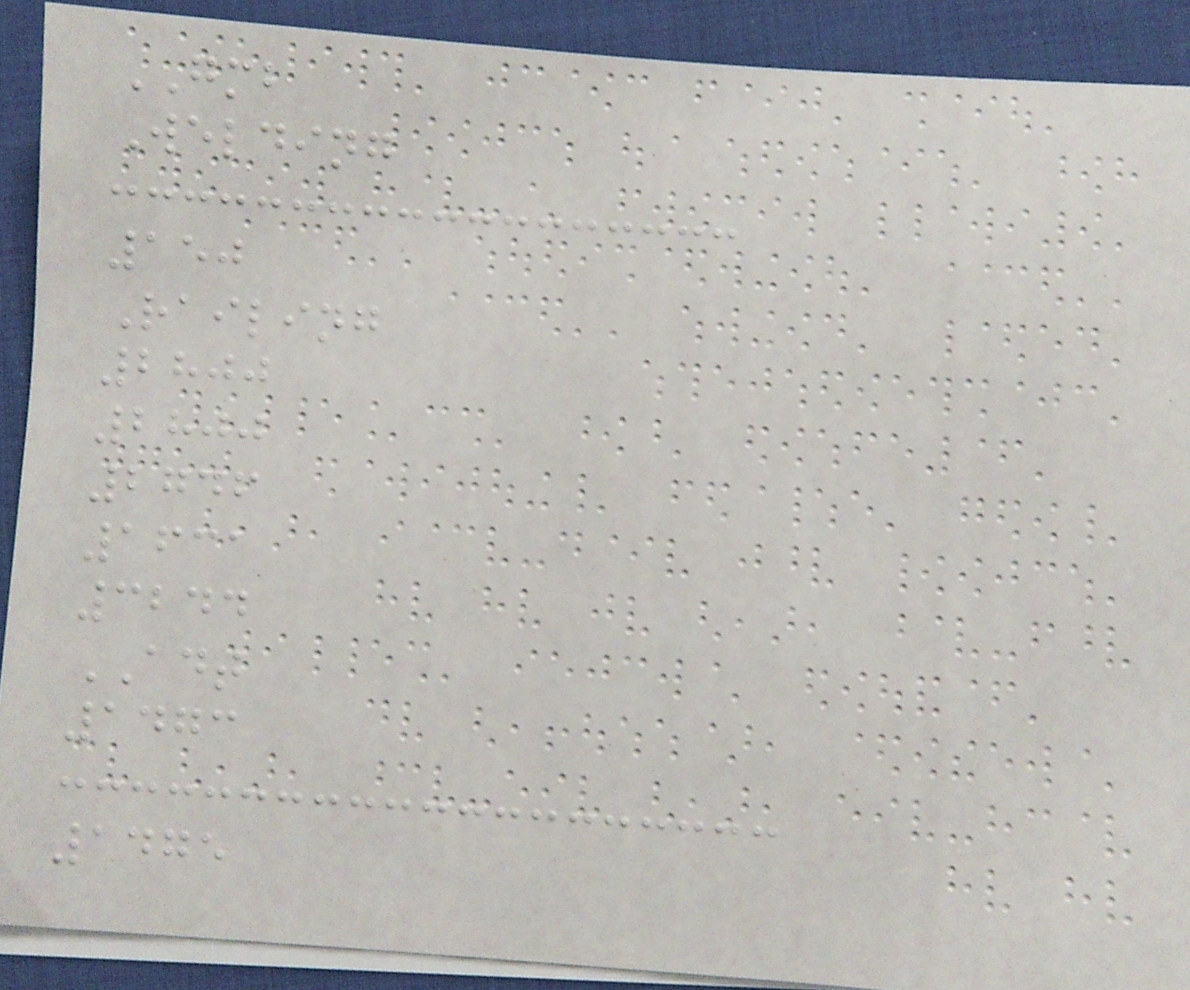GMB
Welding
150
Railing
2800
2800
2746
1631
3244
ADT
1473
1475
